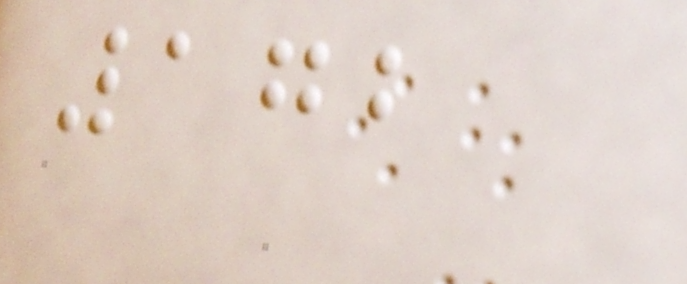172
